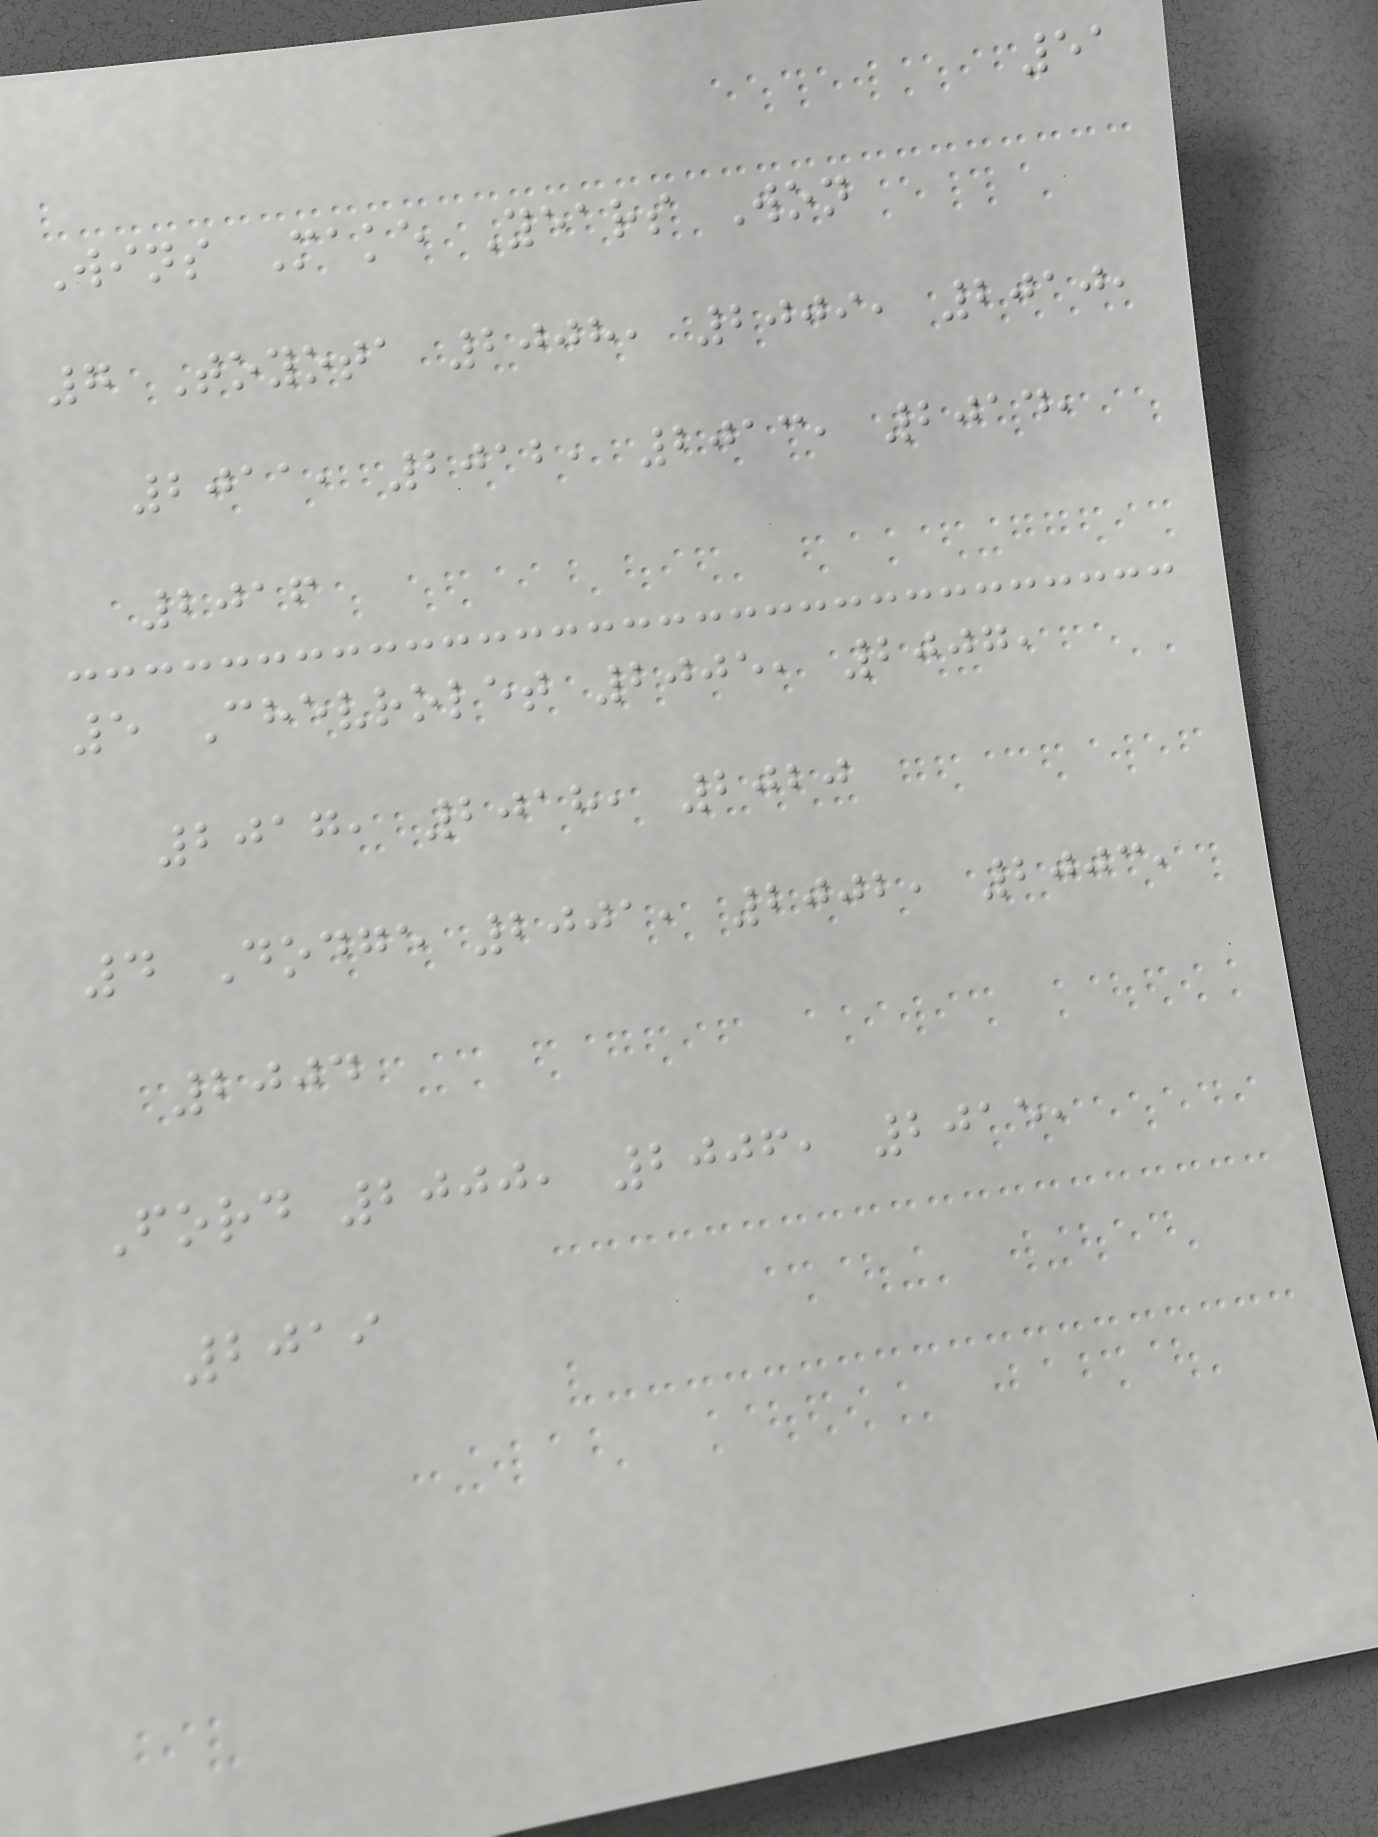51
Wins Make Years Won
7 Toyota 2008, 2009, 2010,
2011, 2012, 2013, 2014,
2016
5 Chevrolet 2005, 2007,
2017, 2018, 2020
4 Dodge 2001, 2002, 2003,
2004
Ford 2000, 2006, 2015,
2019
